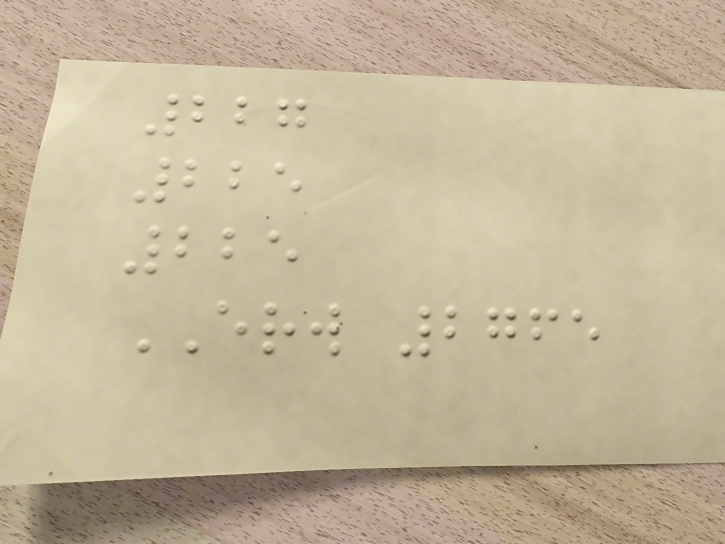227
225
225
ERW 2765
